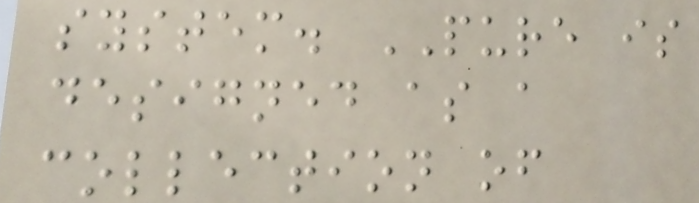system. PURE is
designed as a
collection of
